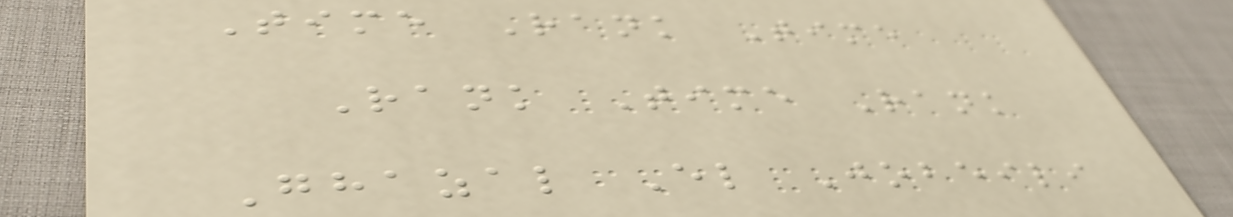Time Rank Time
Rank Time Rank
Ghazal El Jobeili
